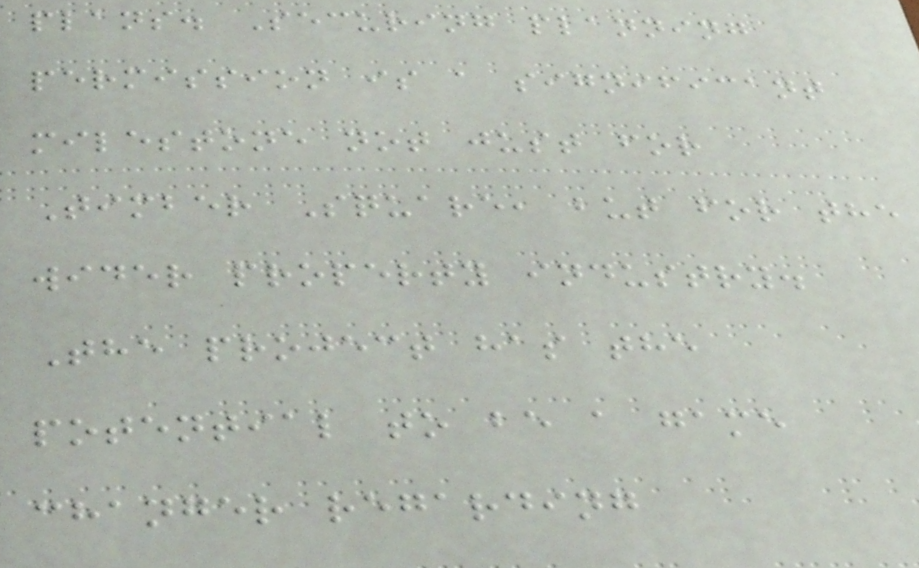plans. Securing planning
permission is a significant
milestone not just for
Timber Square, but for the
wider property industry.
The project has the
potential to be a game
changer regarding
